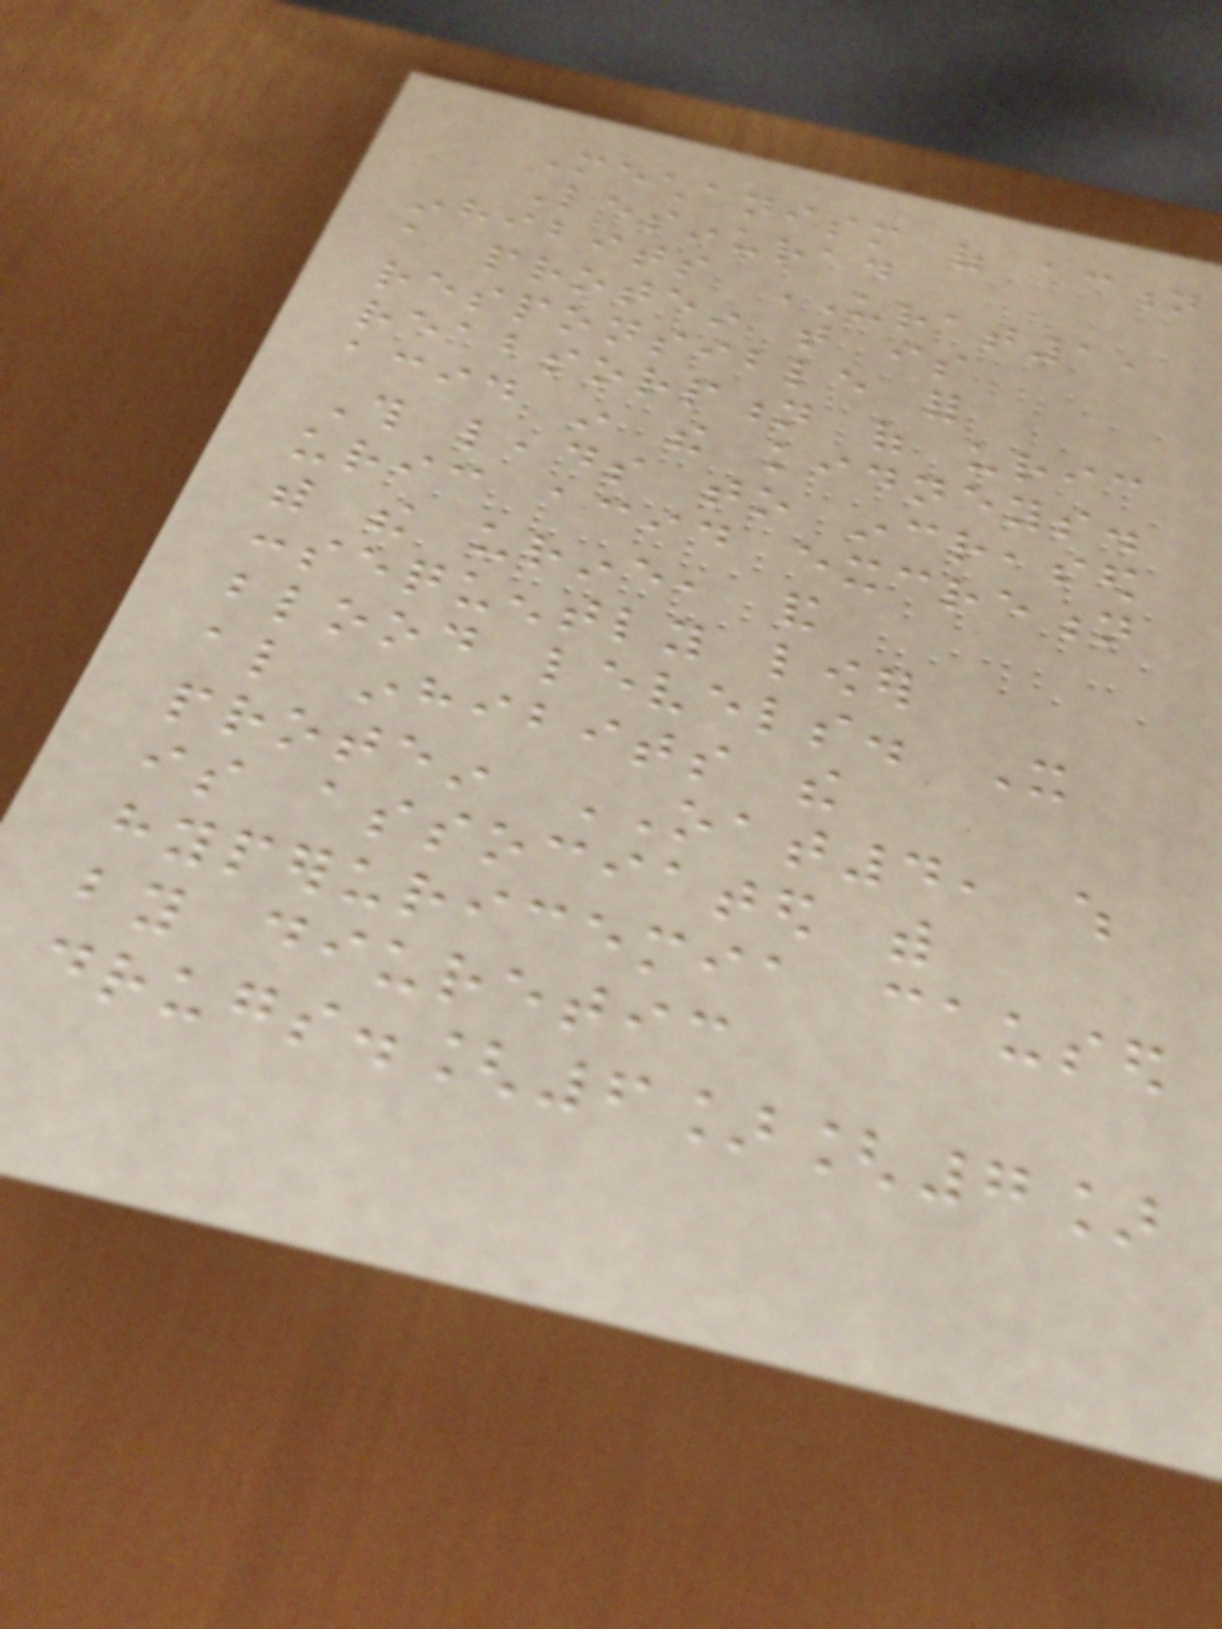Mechanism of action
Lesinurad
inhibits URAT1,
a protein that is
responsible for
reabsorption of uric
acid in the kidneys.
This leads to increased
uric acid excretion
with the urine, and
consequently lower
blood levels. It
also inhibits the
protein OAT4, which
is associated with
hyperuricemia caused
by diuretic
drugs.[6][7]
